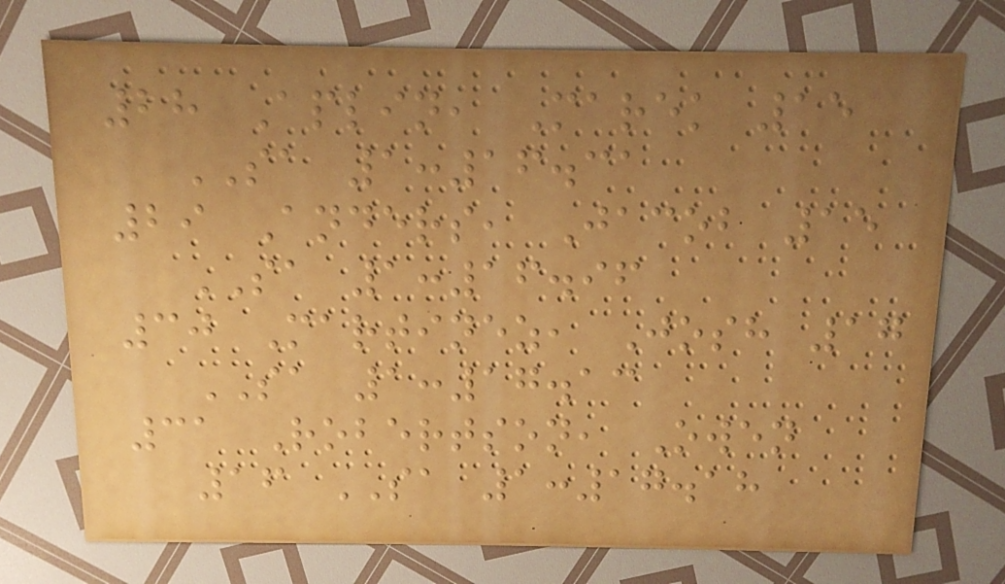28 Aplin, Marek 15
SA 1:16.31
29 Anders, Jacob 15
SA 1:16.96
30 Martinez, Josh 17
SA 1:17.13
31 Robertson, Owen
16 SA 1:17.18
